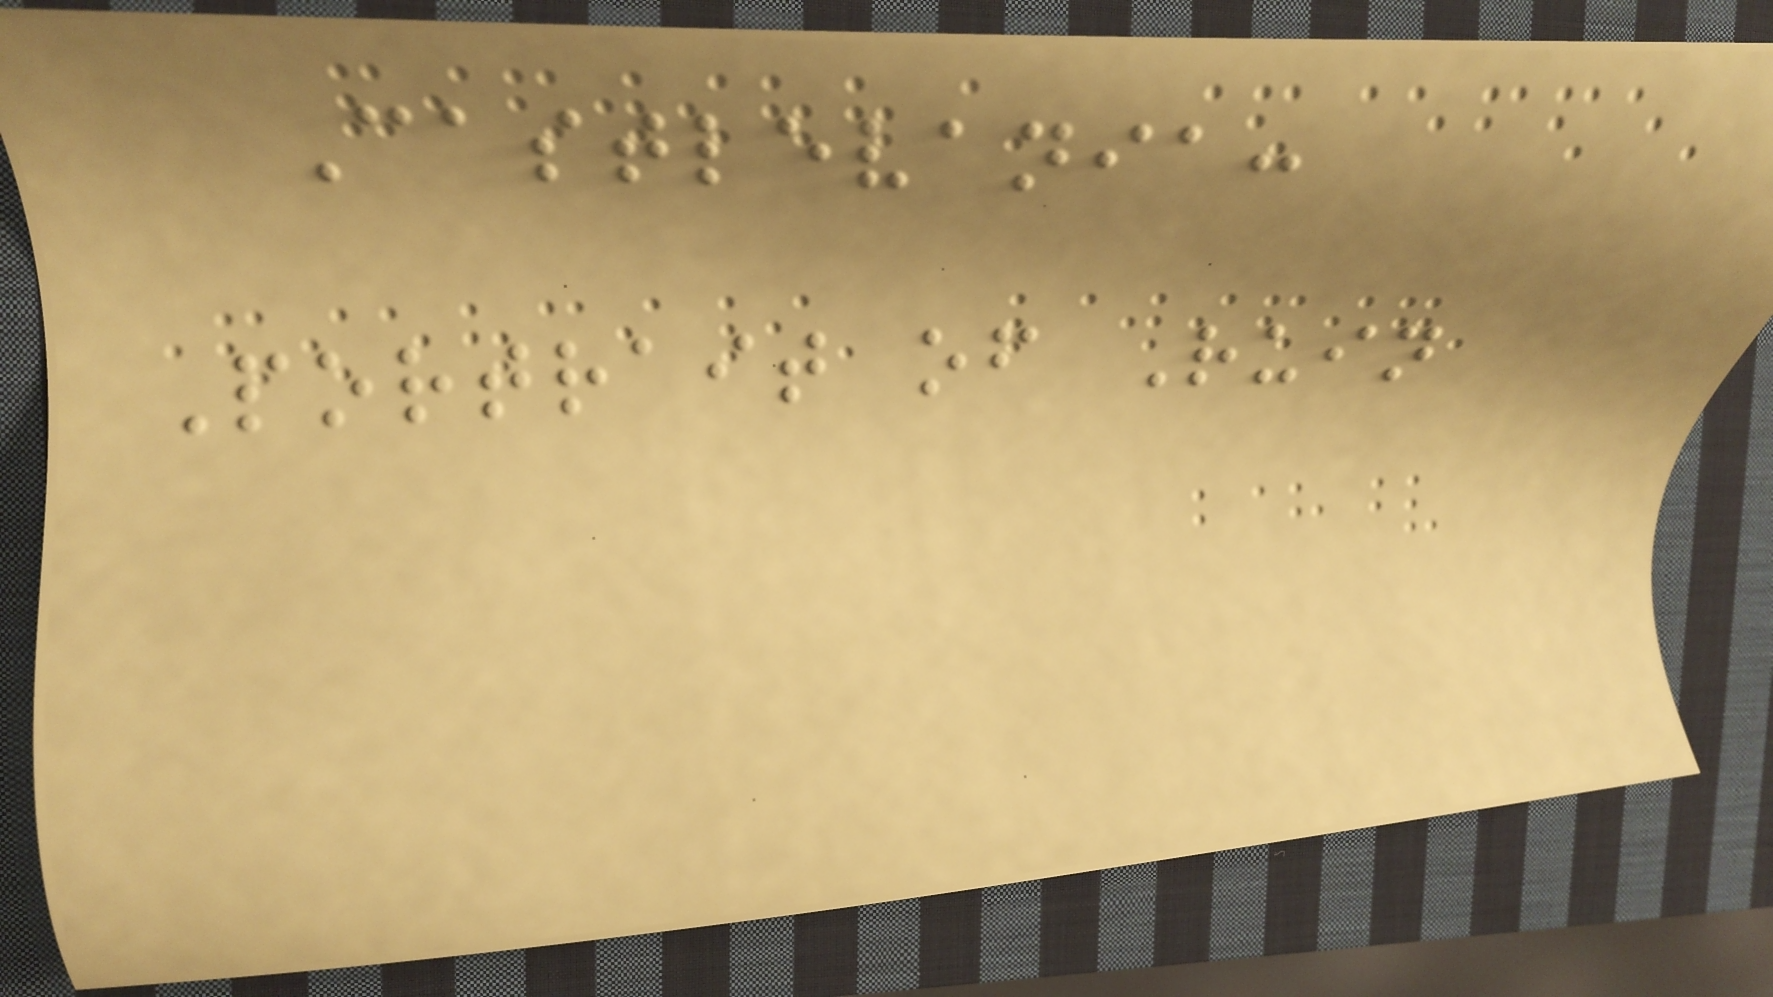Castlevania:
Portrait of Ruin
